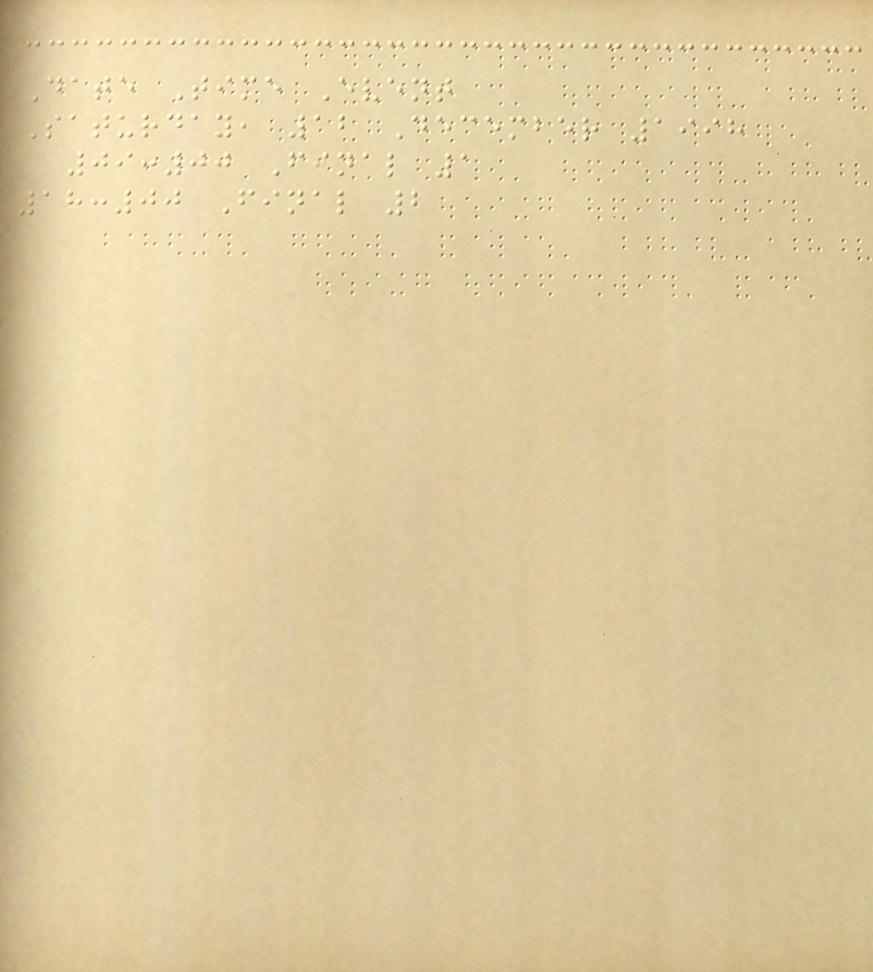Date Time Event
Saturday, 12 December 1998
09:00 Final 1
18:00 Final 2
